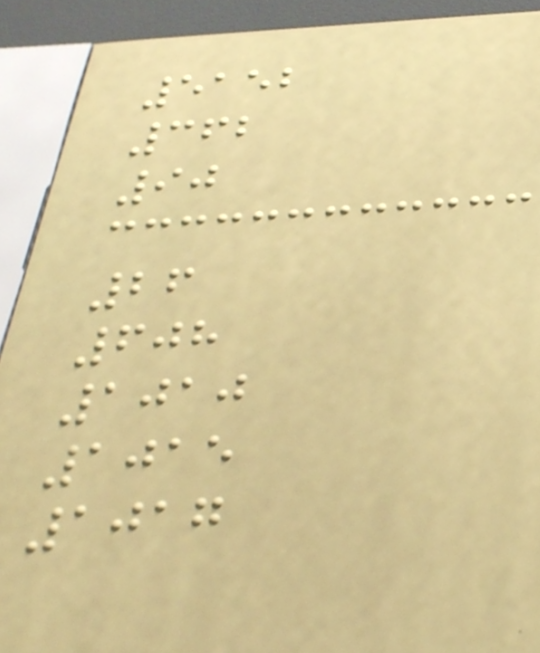5152
362
90
26
608
1010
1015
1017
